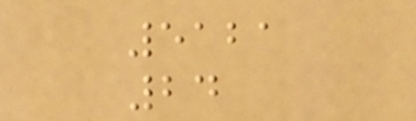5121
24
